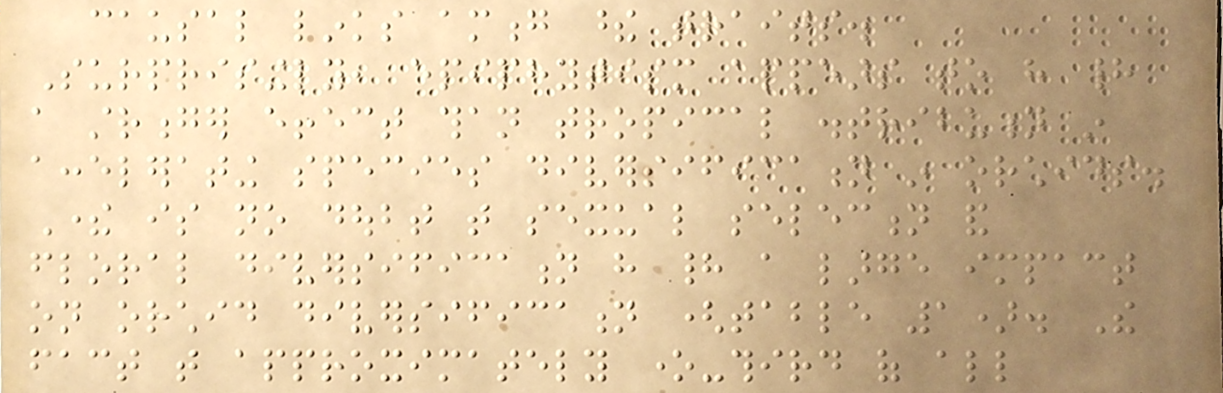causal links among these traits.
Surprisingly, epiphytism appears to have had
a stronger effect than tropical distribution in
accelerating species diversification in orchids.
There is no doubt that sexual selection and
floral diversification have had a large impact
on orchid diversification (table 1). The
fact that approximately one-third of all
